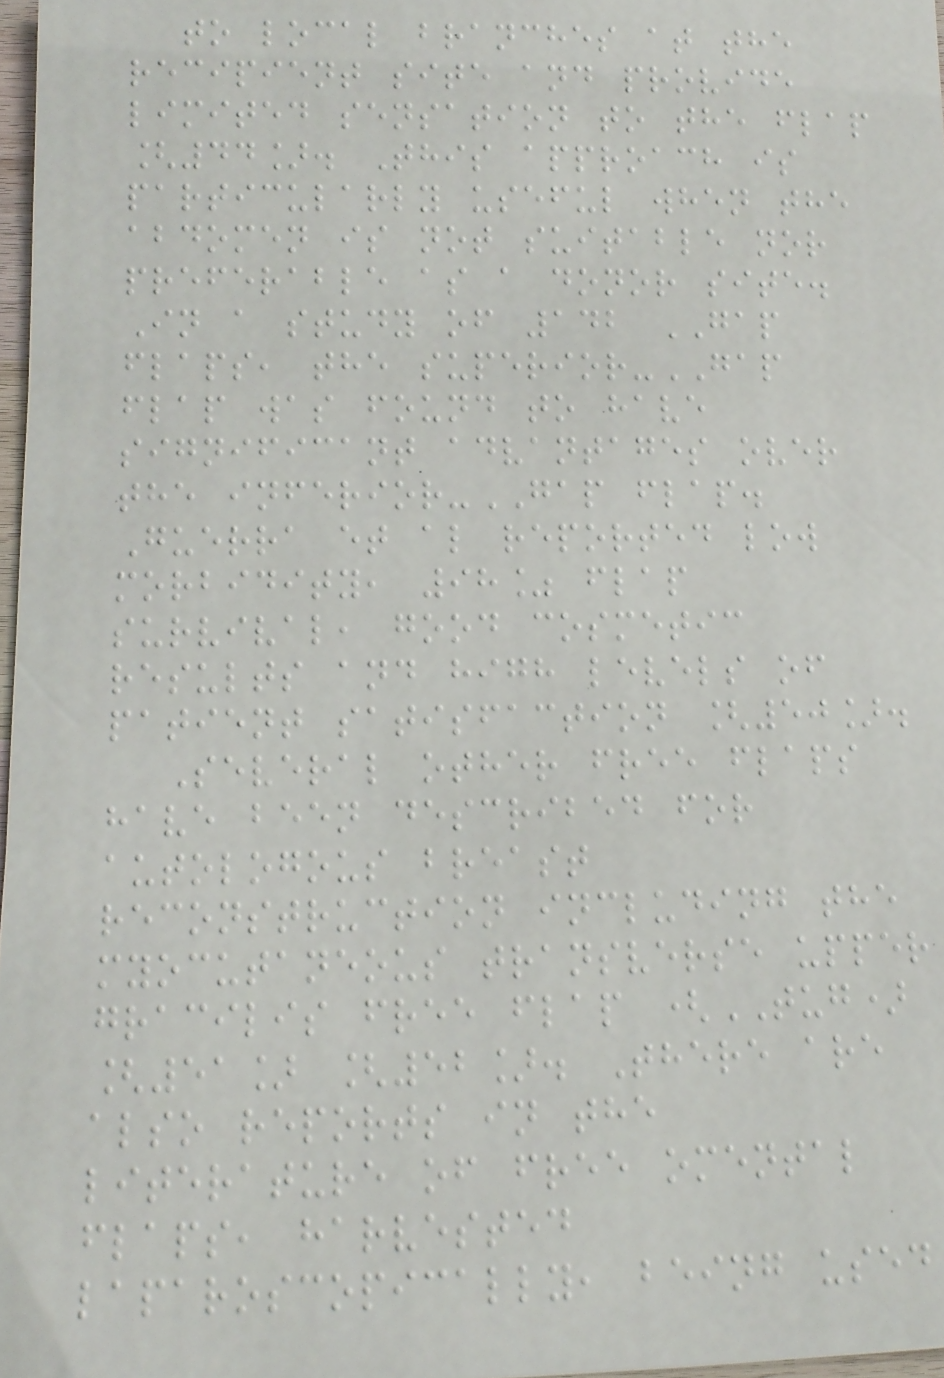to local branches at the
recipient site and provide
limited sensation to the flap
[44]. This approach is
particularly useful when the
abdomen is not suitable nor
preferable as a donor site.
In a study of 142 GAP
flaps, the superior-GAP
flap was found to have
significant advantages over
the inferior-GAP flap.
Guerra et al reported low
morbidity, 98% flap
survival, good cosmetic
results and high levels of
patient satisfaction [50].
Several other free flaps
have been described for
autologous breast
reconstruction including the
myocutaneous transverse upper
gracilis free flap (TUG)
[51] [52]. There are
also reports in the
literature of free omental
flaps, harvested
laparoscopically, being used
